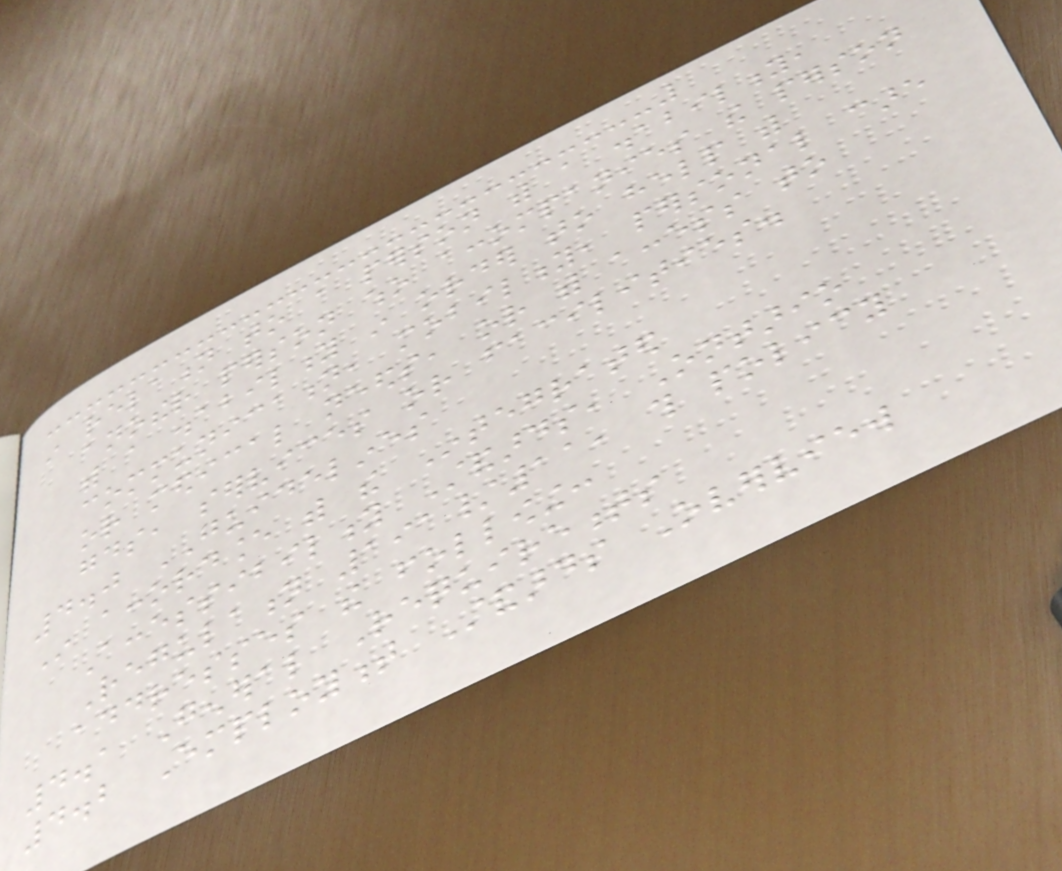in relation to a person with a disability,
another person who accompanies the person
with a disability in order to help with
communication, mobility, personal care
or medical needs, or with access to
goods, services or facilities.
4.0 GUIDELINES
In accordance with the Integrated
Accessibility Standards, Ontario
Regulation 191/11, this policy
addresses the following:
4.1 General Requirements
4.2 Employment Standards Overview
